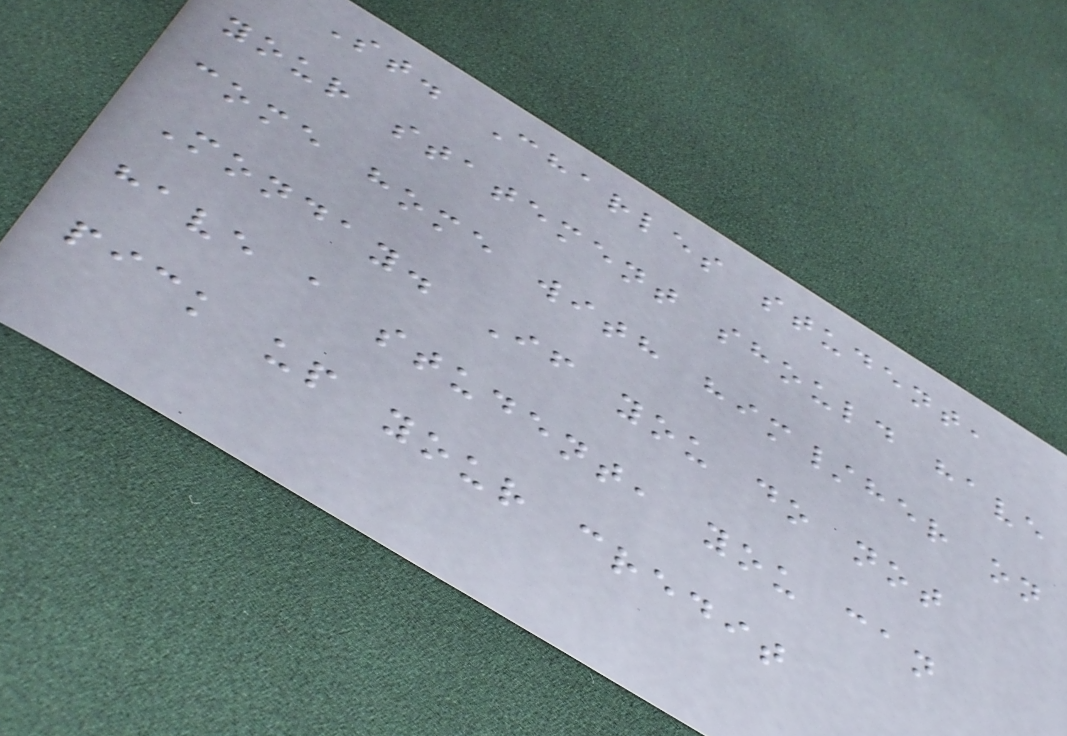St. Charles student,
your statement should have
come home with him/her on
Monday. If you do not
have a student, you can
pick up your credit
